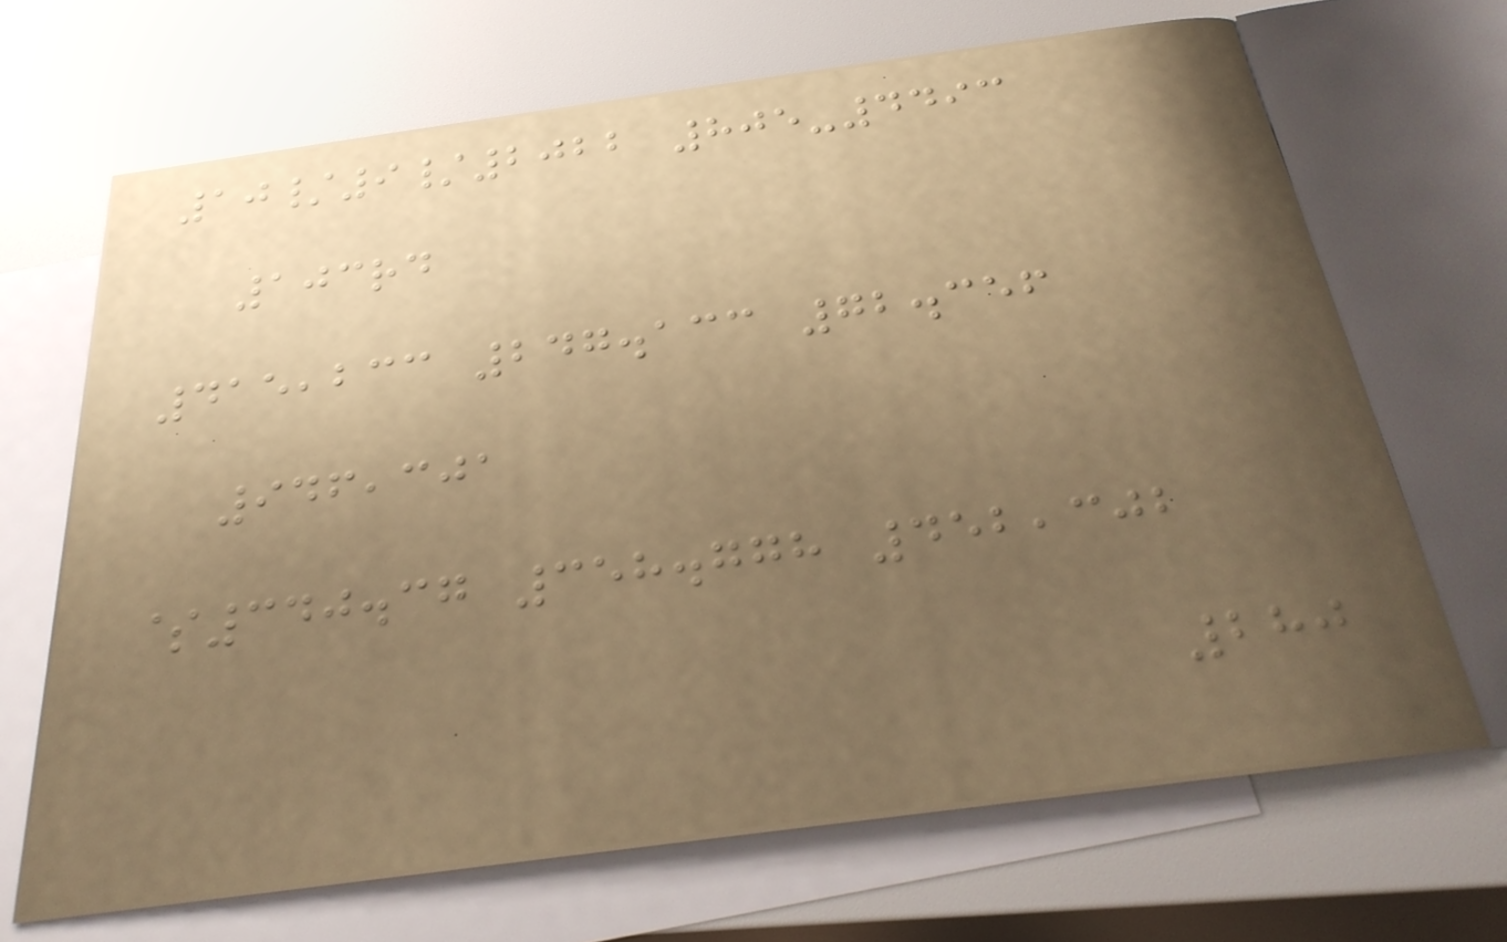10/9/2022 805-4493
103rd
415,233 247.133 72.356
946,301
$340.37 358.778 452,302
280
